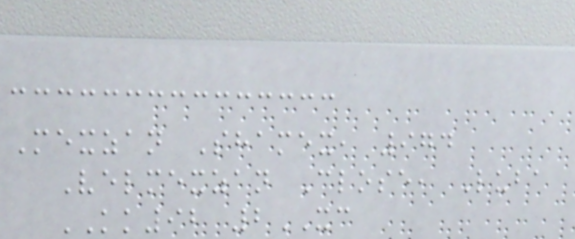Mexzan Shamex, 974
Velmexzan Close, Luba
KK92 2XC
